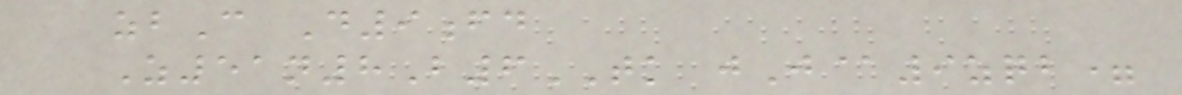zbC D9fd
Z51n8B6TK jJ@9zqb=
